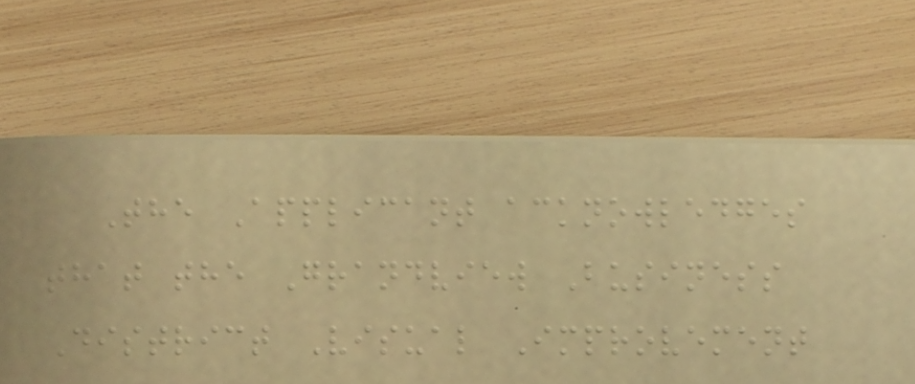The Applicant acknowledges
that the Grandview Business
District Visual Improvement
